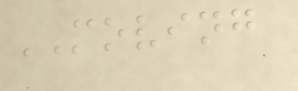MOVING
